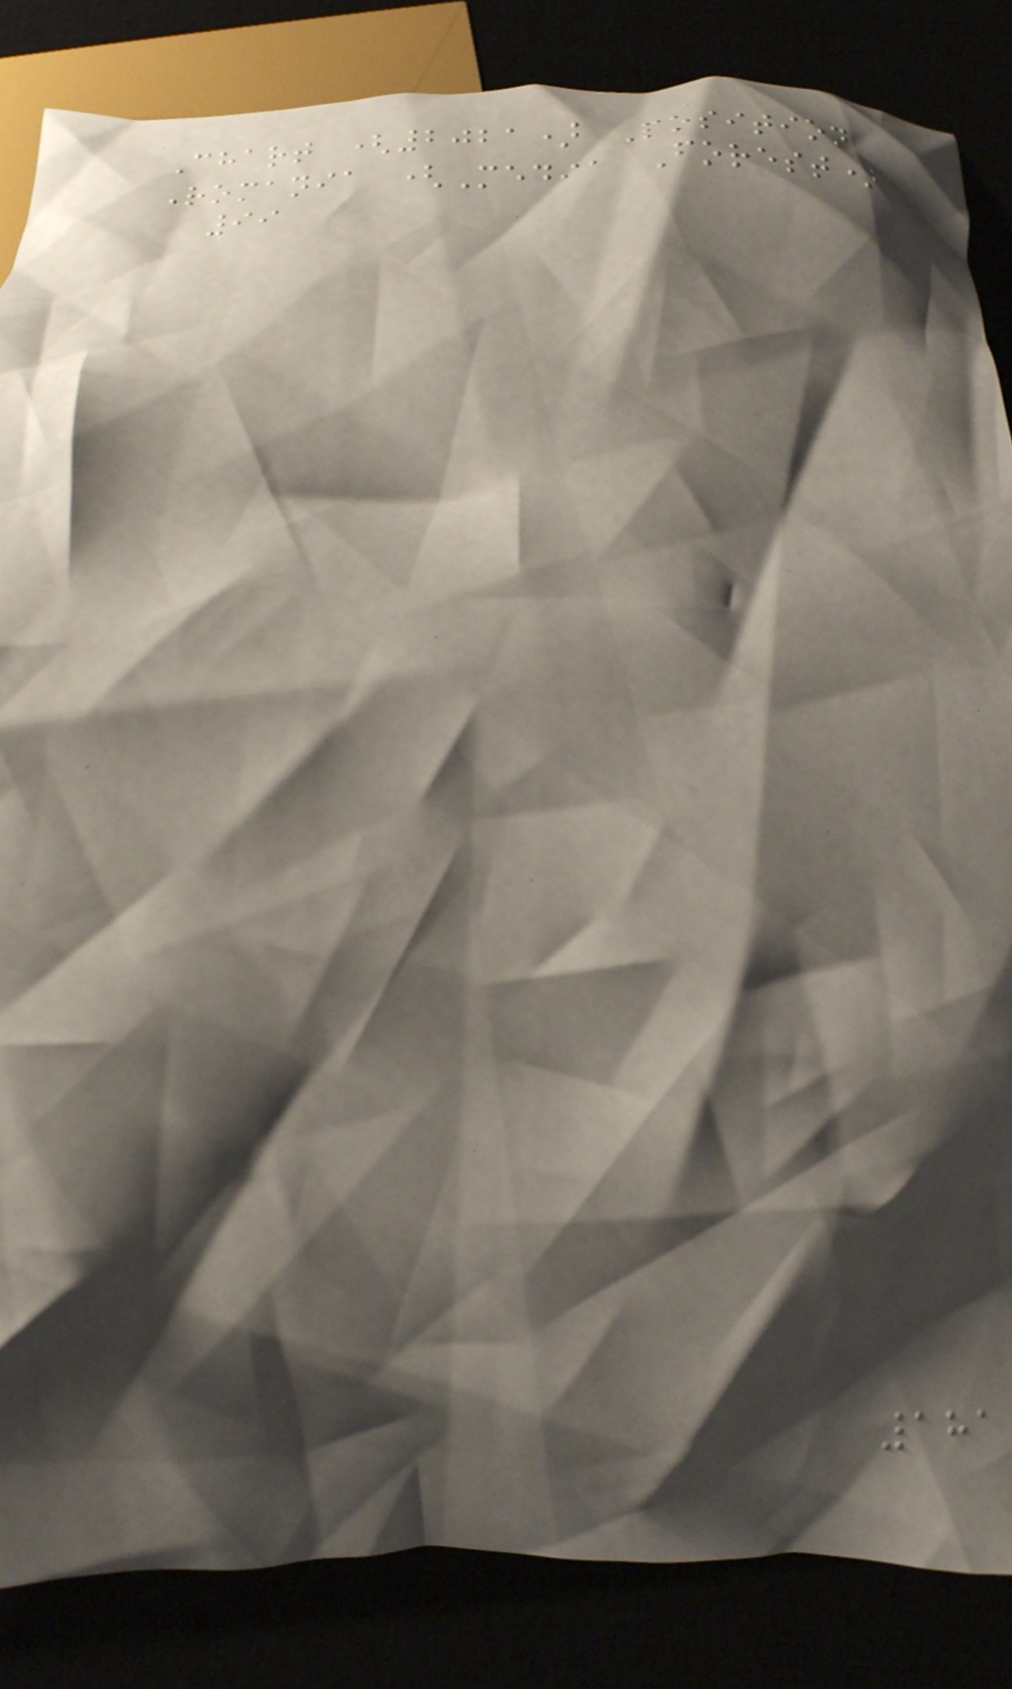Chart (2021) Position
Romania (Media Forest)
99
181
